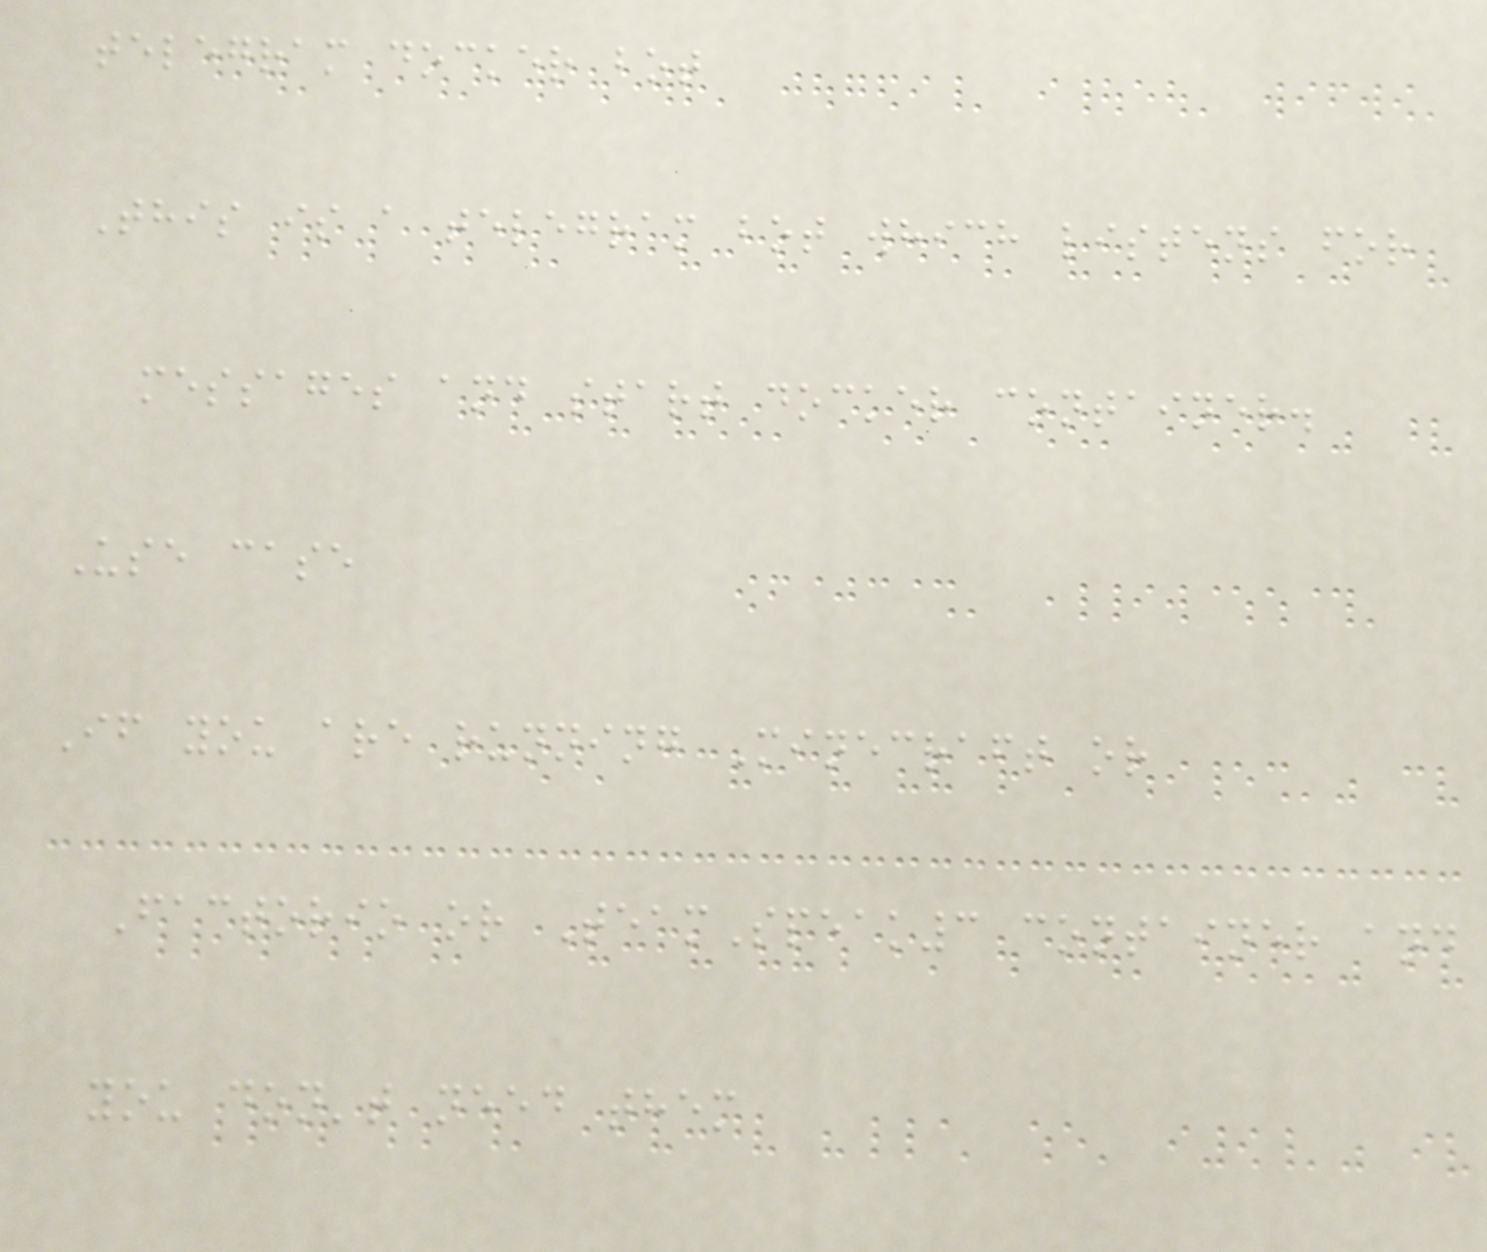telegram docker bot
This is a telegram bot which listens for
messages and start docker container.
Use case
If you are running Minecraft or
Factorio or TeamSpeak3 container and
you don't need them
